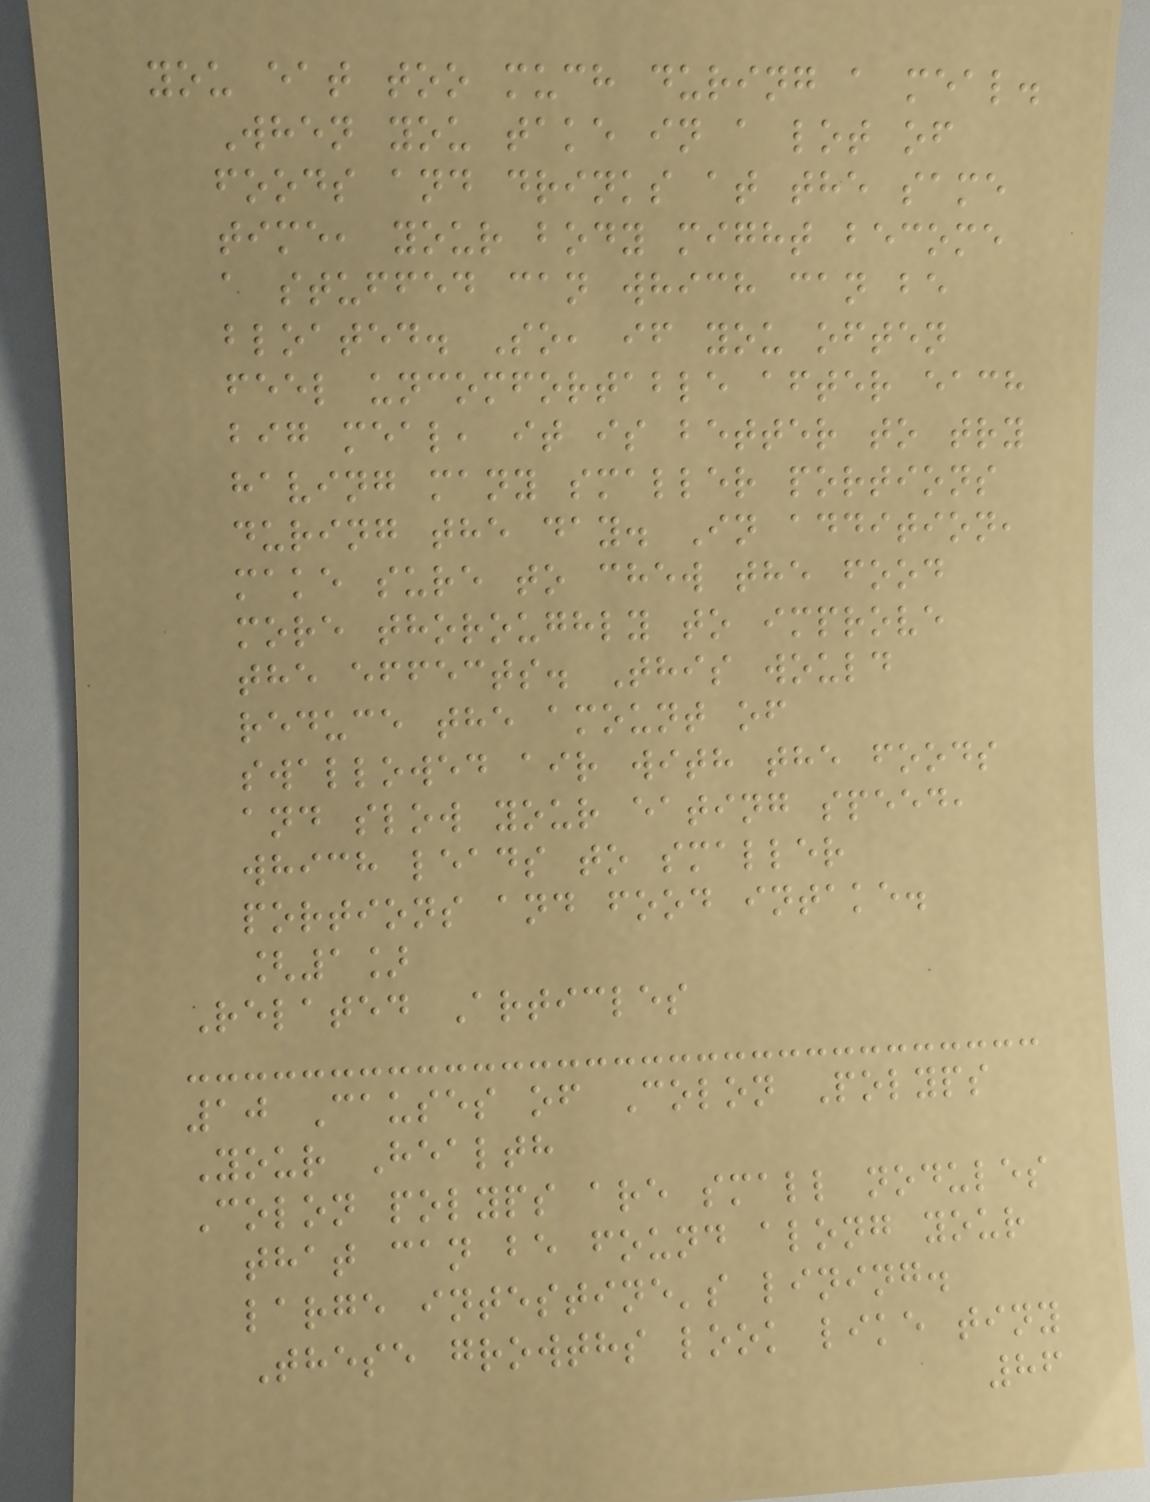you eat too much during a meal.
When you take in a lot of
foods and drinks at the same
time, your body might become
a stuffed can which can be
bloated. So, if you often
feel uncomfortable after each
big meal, it is better to try
having many smaller portions
during the day. In addition,
make sure to chew the food
more thoroughly to improve
the effects. This would
reduce the amount of
swallowed air with the foods
and slow your eating speed,
which leads to smaller
portions and food intake.
[1]
Related Articles
10 Causes of Colon Polyps
Your Health
Colon polyps are small nodules
that can be found along your
large intestine's lining.
These growths look like tiny
86
